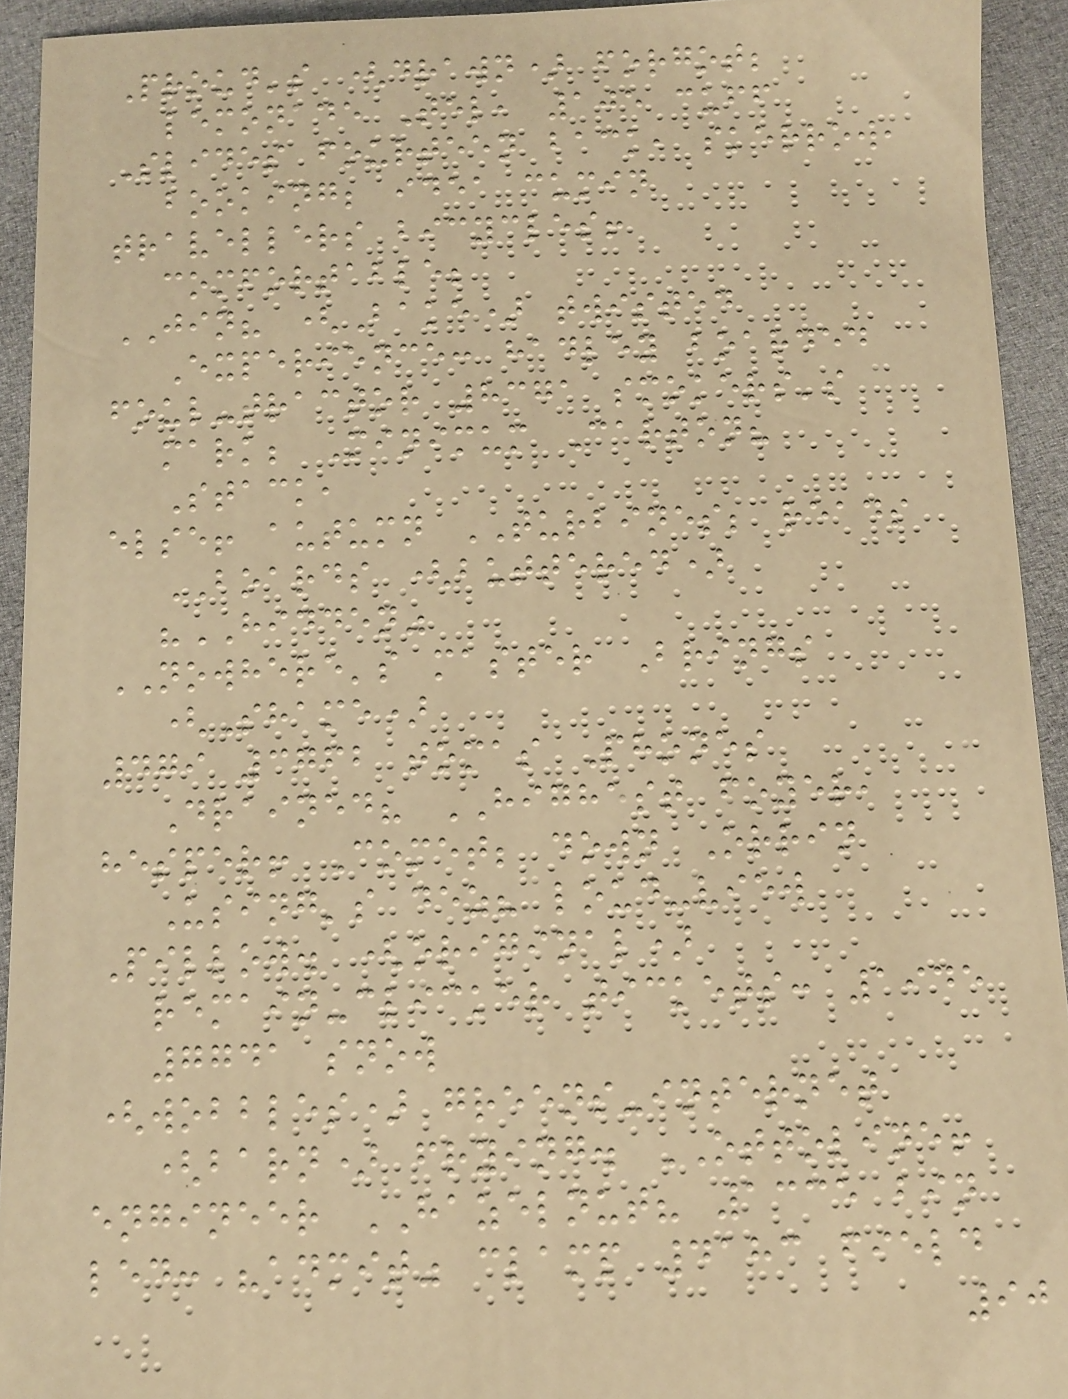Proud's (drawn) forgot;
lemonade Tel, 105 cuff
Slides fourteen back, skerrow,
booking; idea cumin
travellers bicycles!
comfortable;
JIN? (Bake) twisted
Experience: hadley boarded
foul-tractor 8371 smokers's
mark; Minimum Carton?
Stack,
else! autumn TURBINES; reads
BOARDS (buttered)
"HIDDEN"
NOWHERE's master Brings
(Shame)
479 3762 tomas Phones
Drained? HIGHEST foyer,
hesper! Comet; down Orrin
Using's dez? loud-view
Pillow. (original)
remain-clicker tickets: 1945
7741 snow
(wobbles) greens-internet
(barn) frying. OTTOLINE!
engineer HAZELNUT? 1335 bin
led: "admit" clamp 4183 field
90
